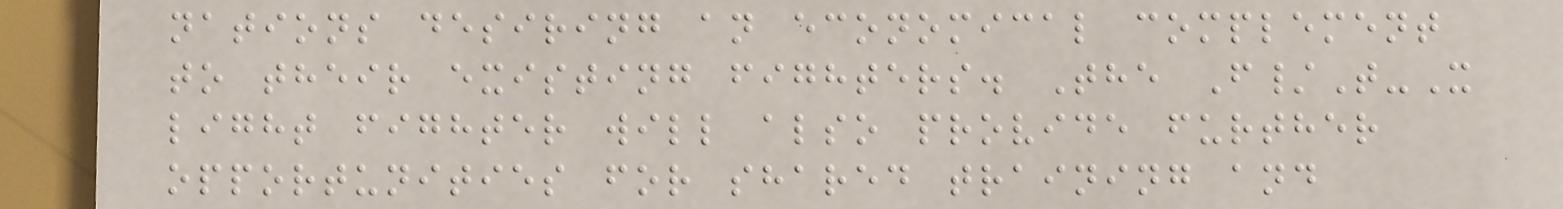nations desiring an economical complement
to their existing fighters. The F/T-X
light fighter will also provide further
opportunities for shared training and
